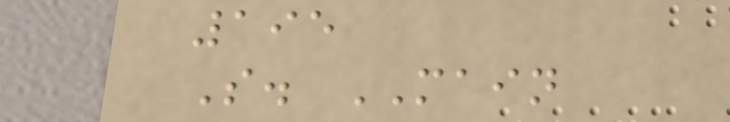195
S. MAIN
